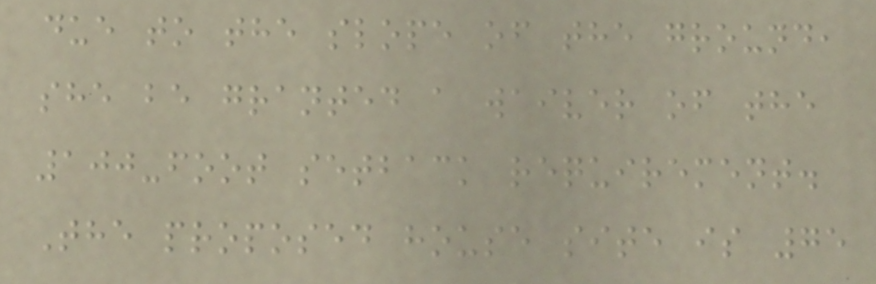due to the slope of the ground,
she be granted a waiver of the
100-foot setback requirement.
The proposed house site is 75
